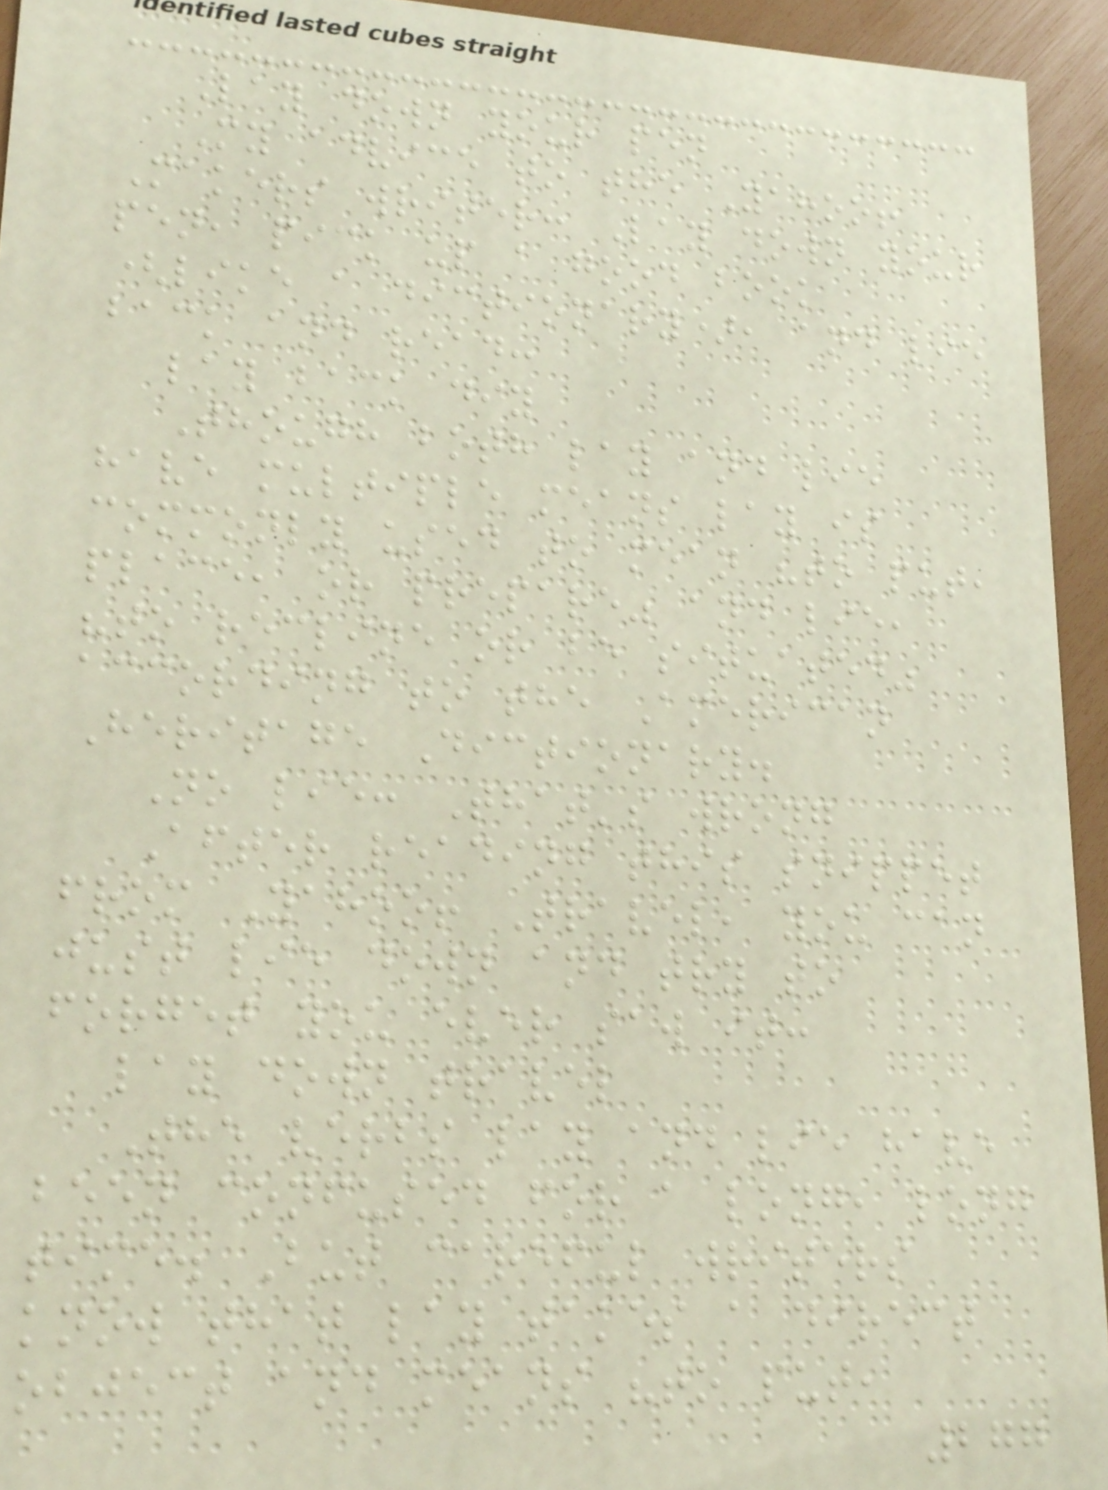Lay down your pen
My advice to the Yahoo!
Makers writer: Lay down your
pen, pick up a good book
(like a dictionary), and lie
back and read:
lay back diy
Though both lay and lie
have multiple means lay is
commonly used to mean "to put,
place, or prepare" and lie,
"to recline or be situated"
according to the American
Heritage Dictionary.
No lie: That's wrong
After reading this snippet
from Yahoo! Travel, you can
just lie down and try to
forget you ever saw it:
lay down travel
The verbs lay and lie have
been confused for a long, long
time. But careful writers
know that lay takes a direct
object and means "to put,
277
